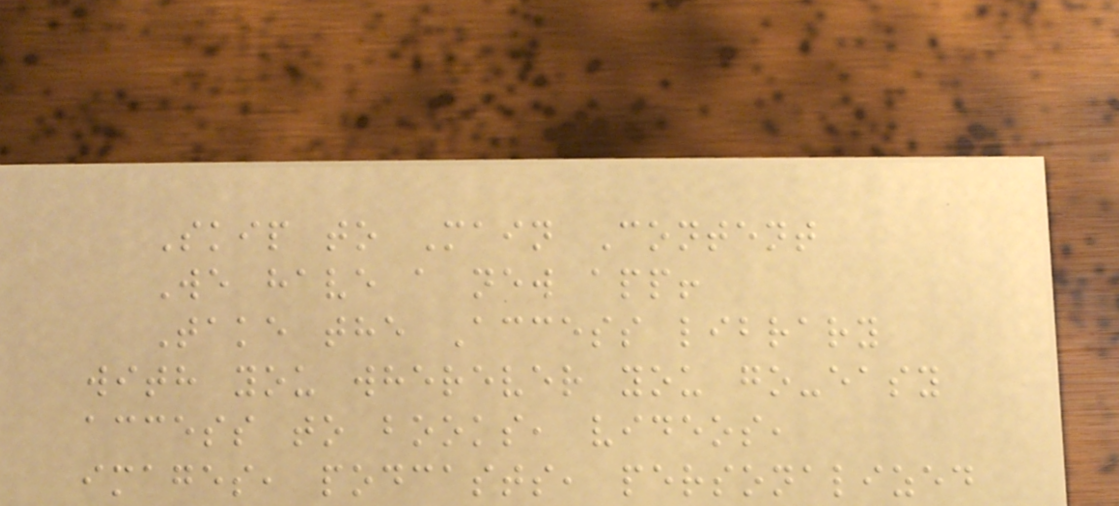Skip to Main Content
We have a new app!
Take the Access library
with you wherever you go-easy
access to books, videos,
images, podcasts, personalized
